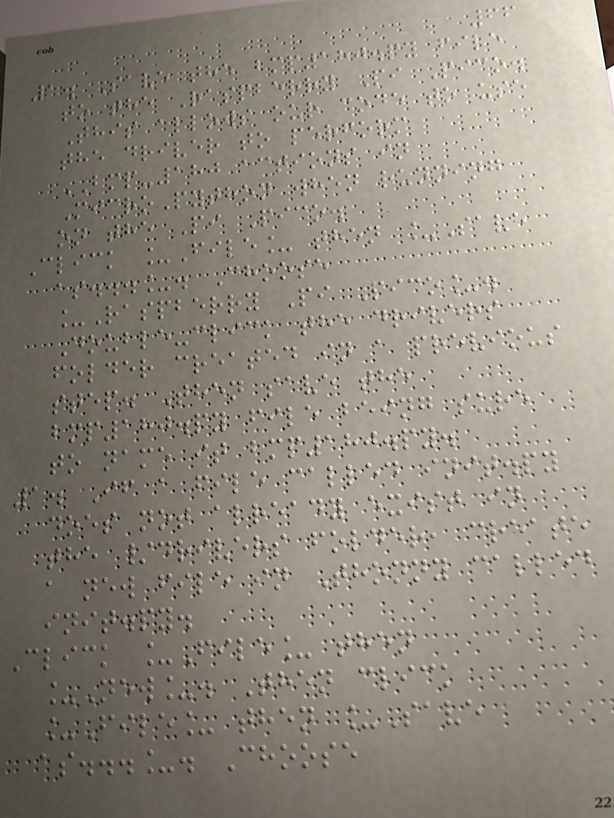66
1. Save the bmp180.py file
to the Raspberry Pi Pico.
This allows our code to use
the driver to perform
BMP-180 actions in
MicroPython when running
on the Pi Pico.
Click _File_ then _Save
as..._. Choose
_Raspberry Pi Pico_.
Double-click the drivers
folder created in a previous
step. Then save the
bmp180.py file being sure
to name it bmp180.py.
1. If a file called init.py
does not already exist in
the /drivers folder, create
a new file in Thonny called
init.py.
Click _File_ then
_New_. Then click
_File_ then _Save
as..._. Choose
